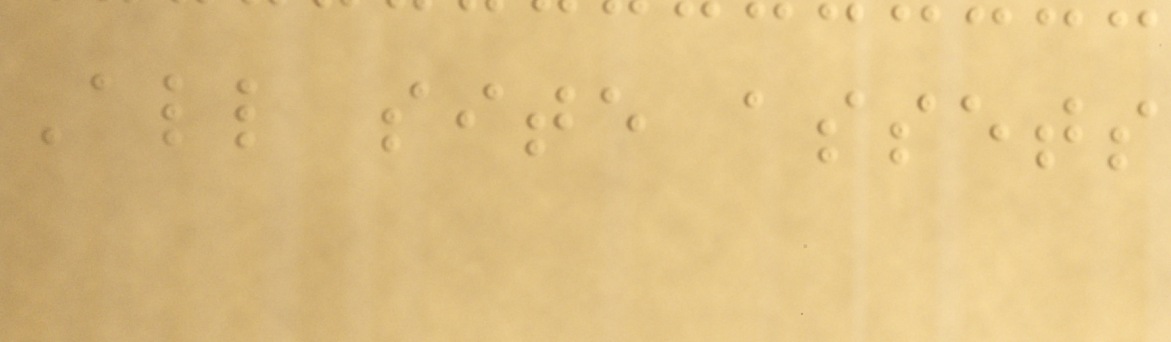All site assets
